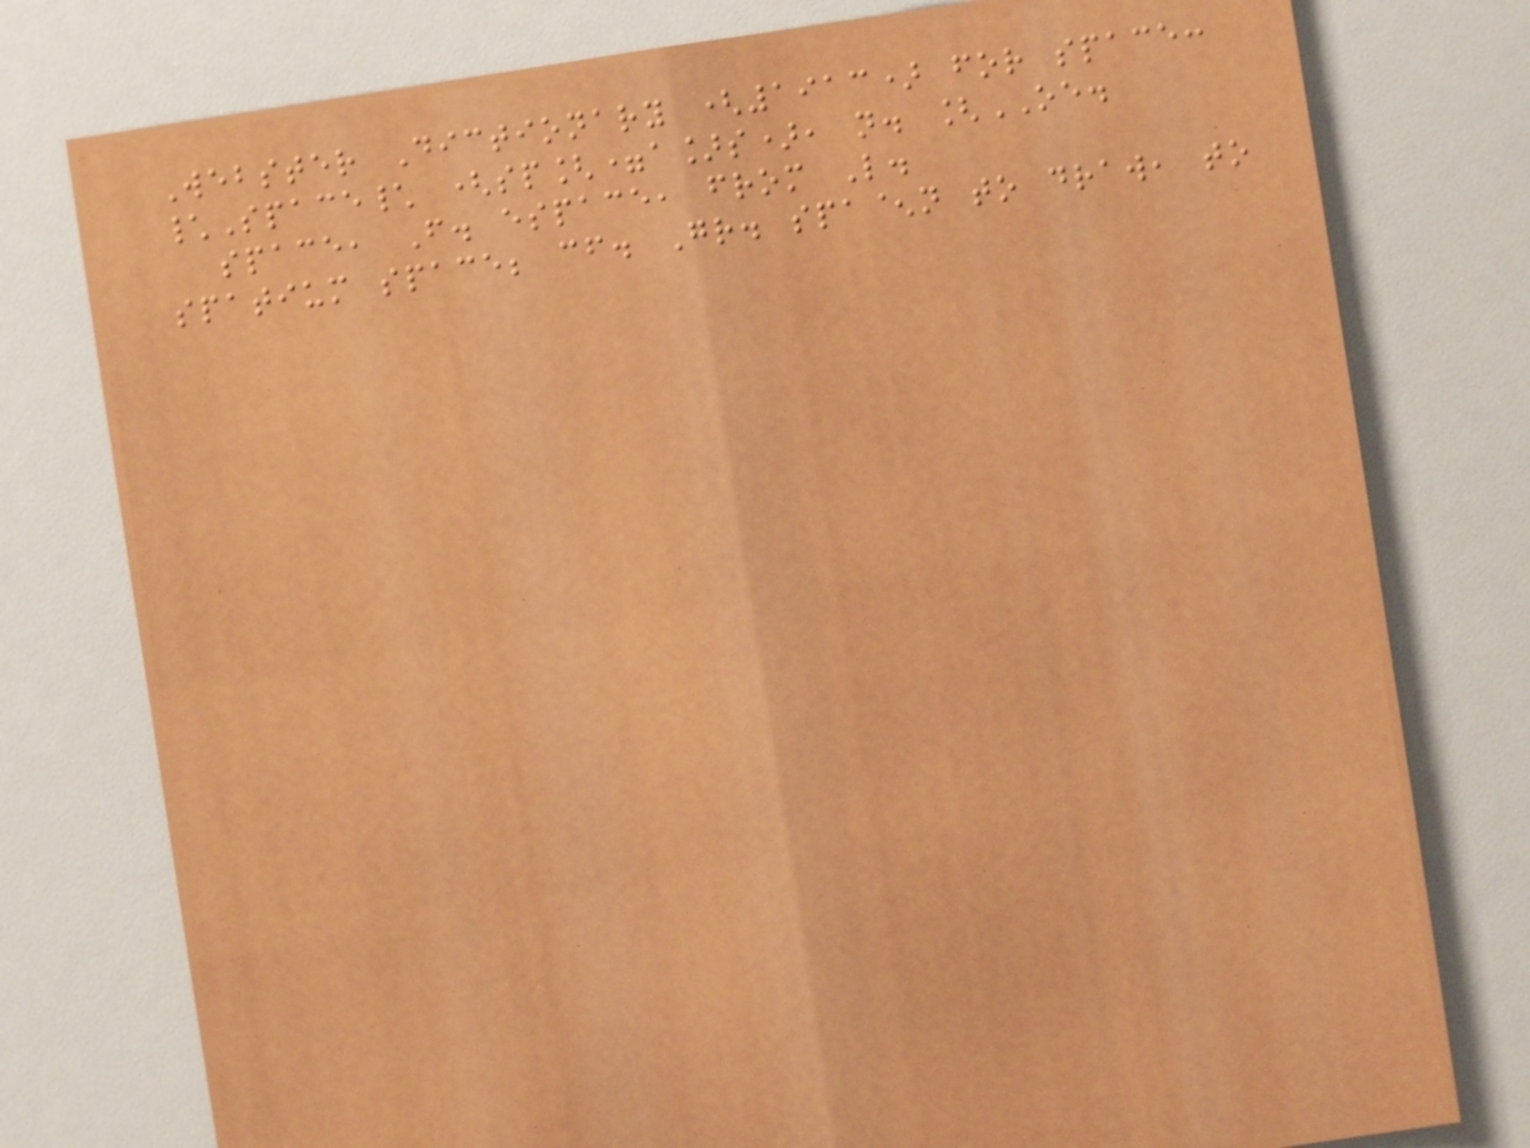Webster Dictionary (1913) for space:
\Space\ (sp[=a]s), n. [OE.
space, F. espace, from L.
spatium space; cf. Gr. spa^n to draw, to
